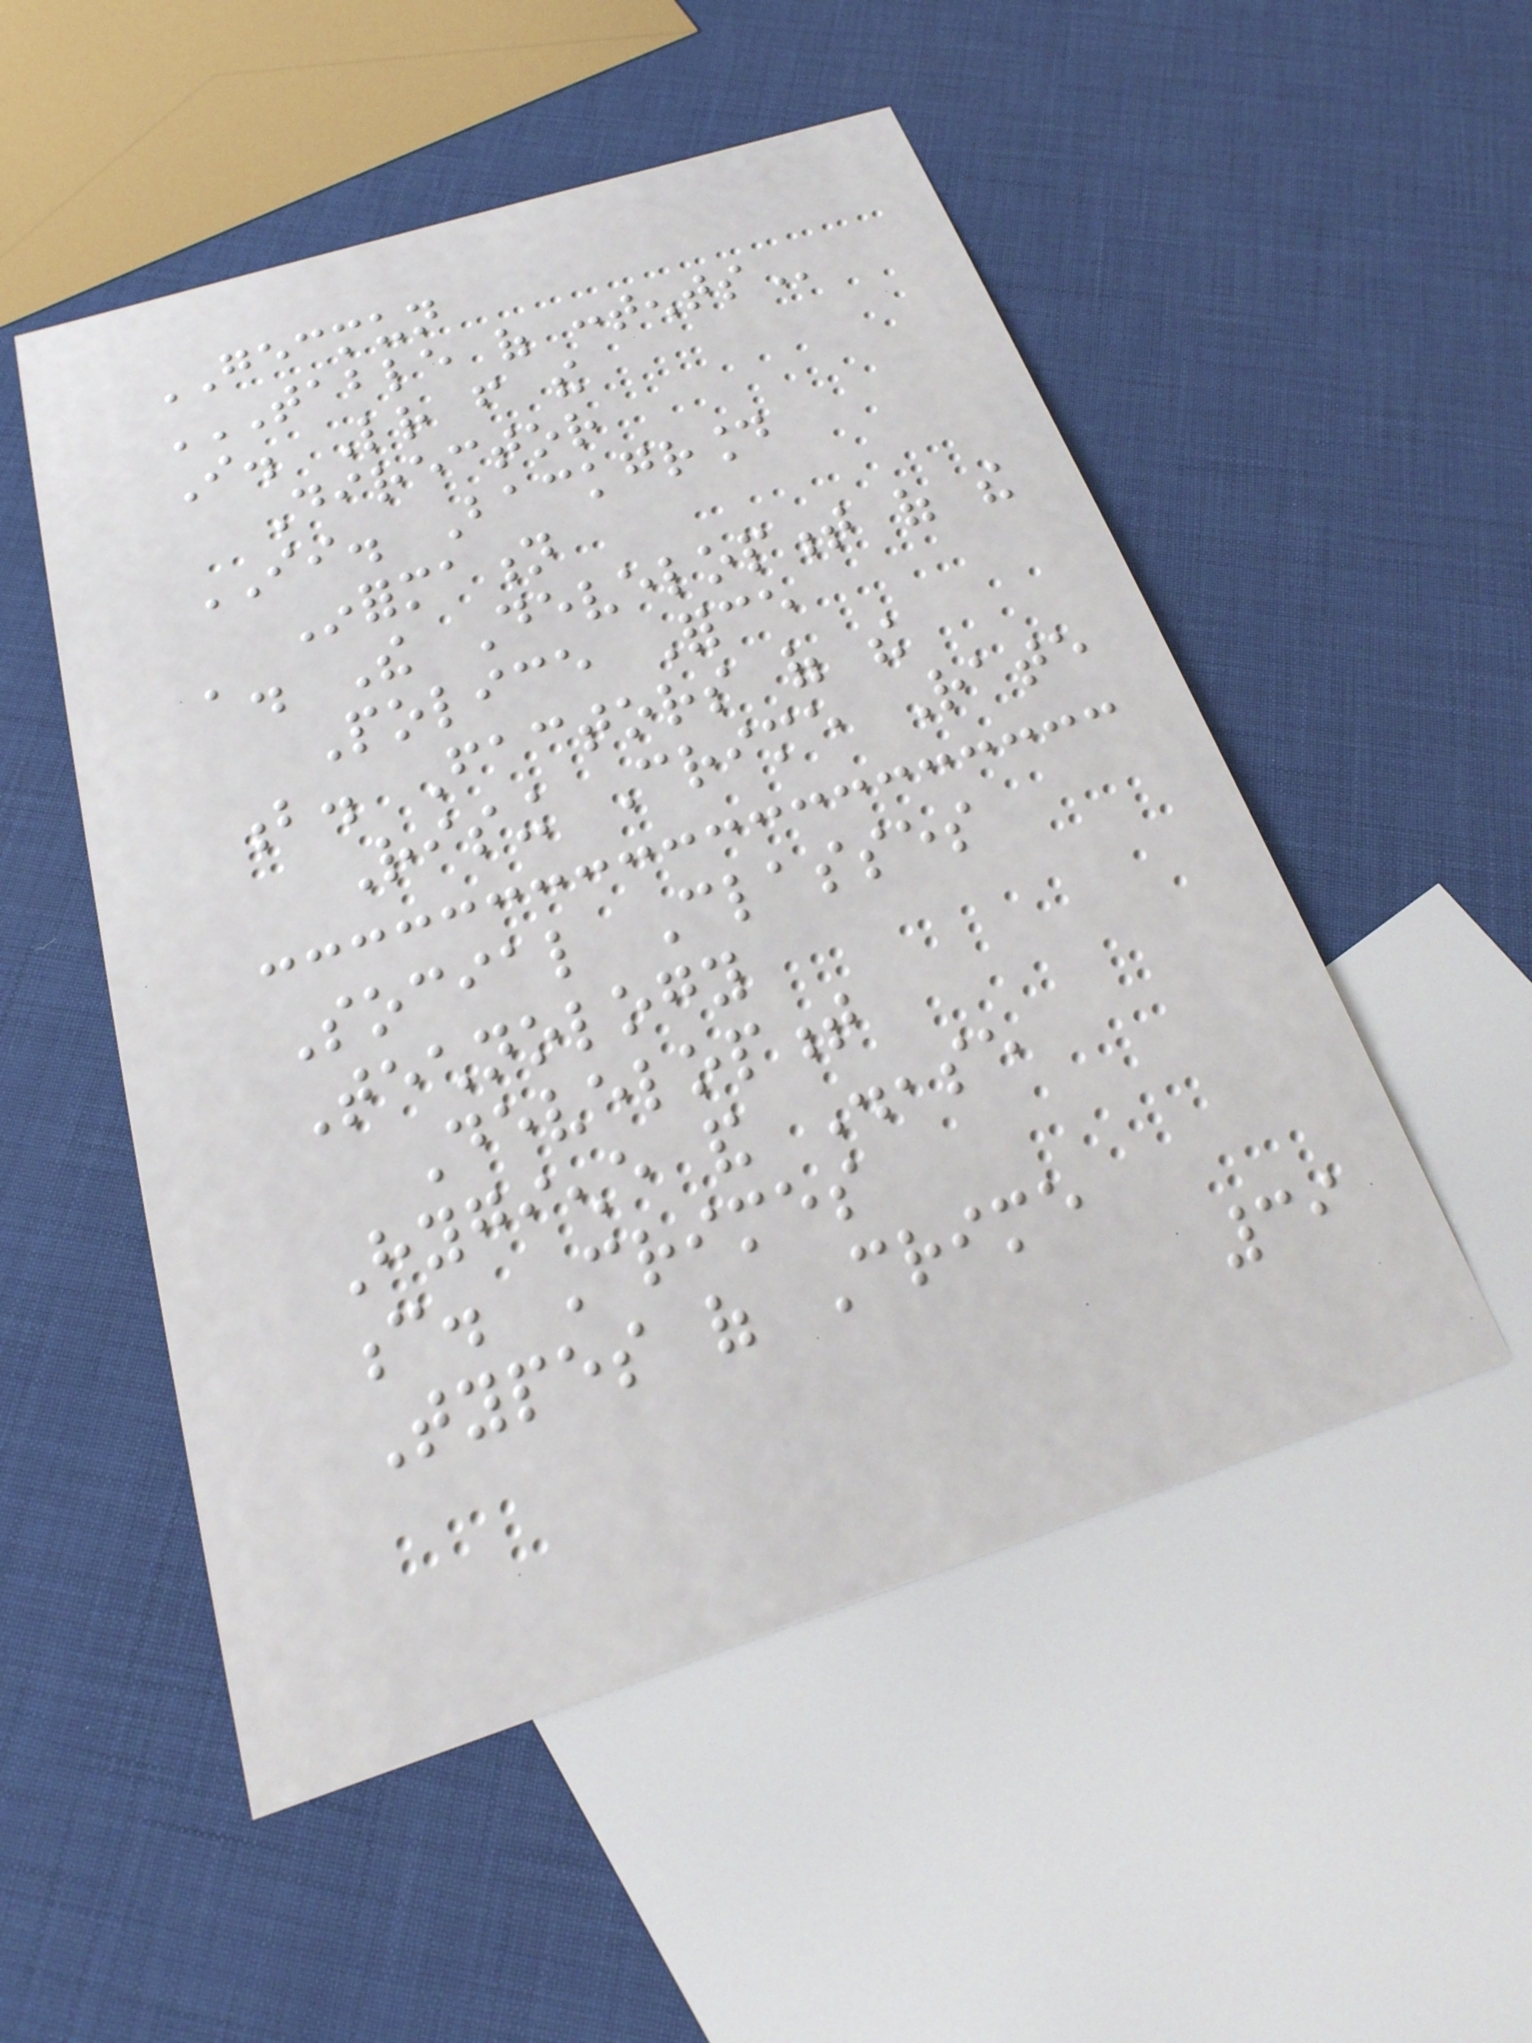GECMUN
TABLE OF CONTENTS
I. Letter from the
Director
II. Background
Information
a. The Development of the
Police Force
b. Factors of the
Rising Crime Rate
Social Classes
Technology
Development
Hygiene and Disease
c. Crimes
Types of Crime
39
